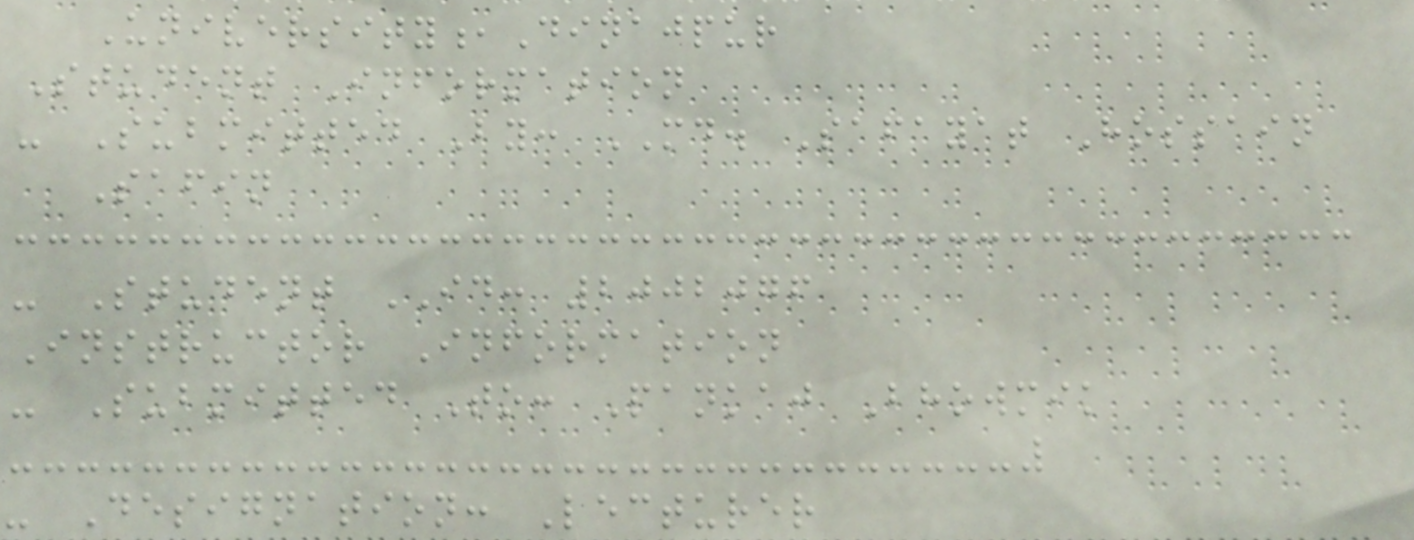University,Dinajpur
Student Information
- Submitted By: MD. Safayat Hossain
Safin
- Student ID: 2002076
Instructor Information
- Submitted To: Pankaj Bhowmik
- Designation: Lecturer
